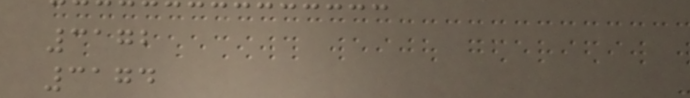3172
3174
